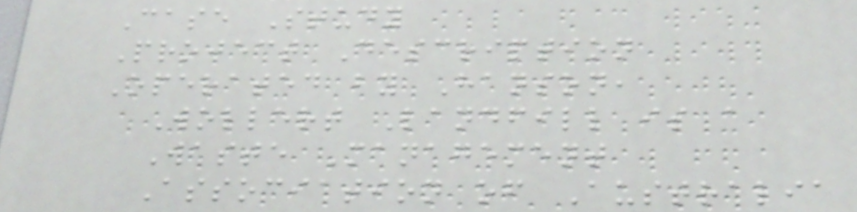Case Study
Project Description
Operated by Hanson,
Wollert Landfill is a
Waste Management
Association of Australia
